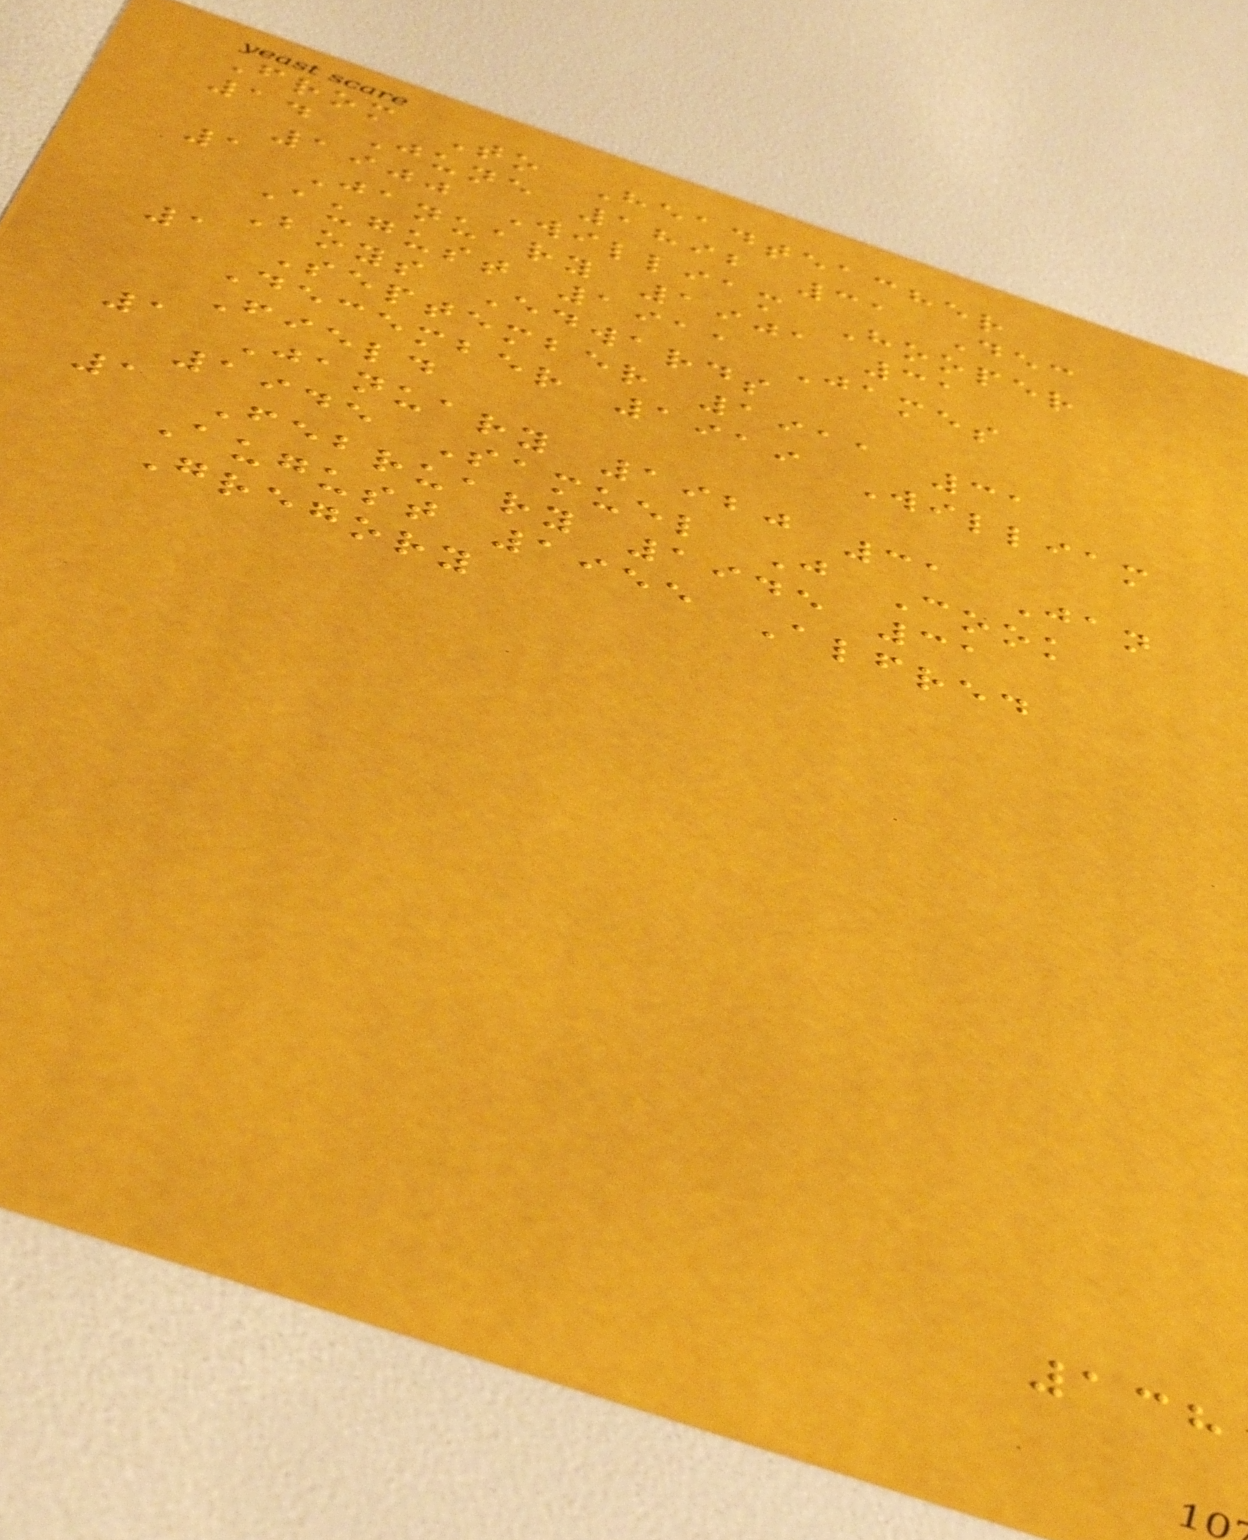From To Headteacher
14 June 1892 31 Dec
1900 William Hooper
1 January 1901 31
August 1911 James
Boys Edwards
1 September 1911 31
December 1919 William
Field
1 January 1920 31 Jan
1945 Samuel J Cook
1 February 1945 31
August 1955 Alfred
Gregory
138
